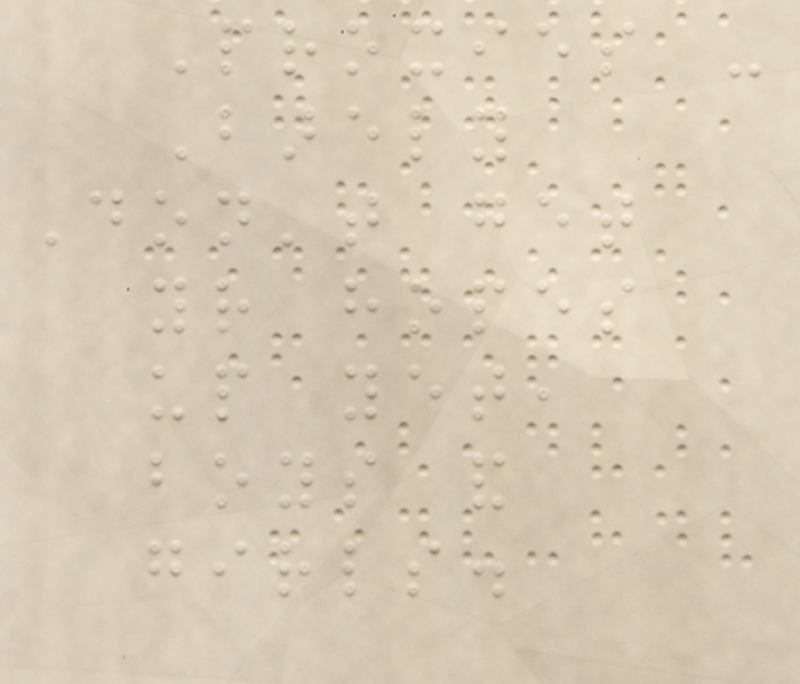Proxies -
Barely
Don't get
your hopes
up yet,
boys and
girls.
